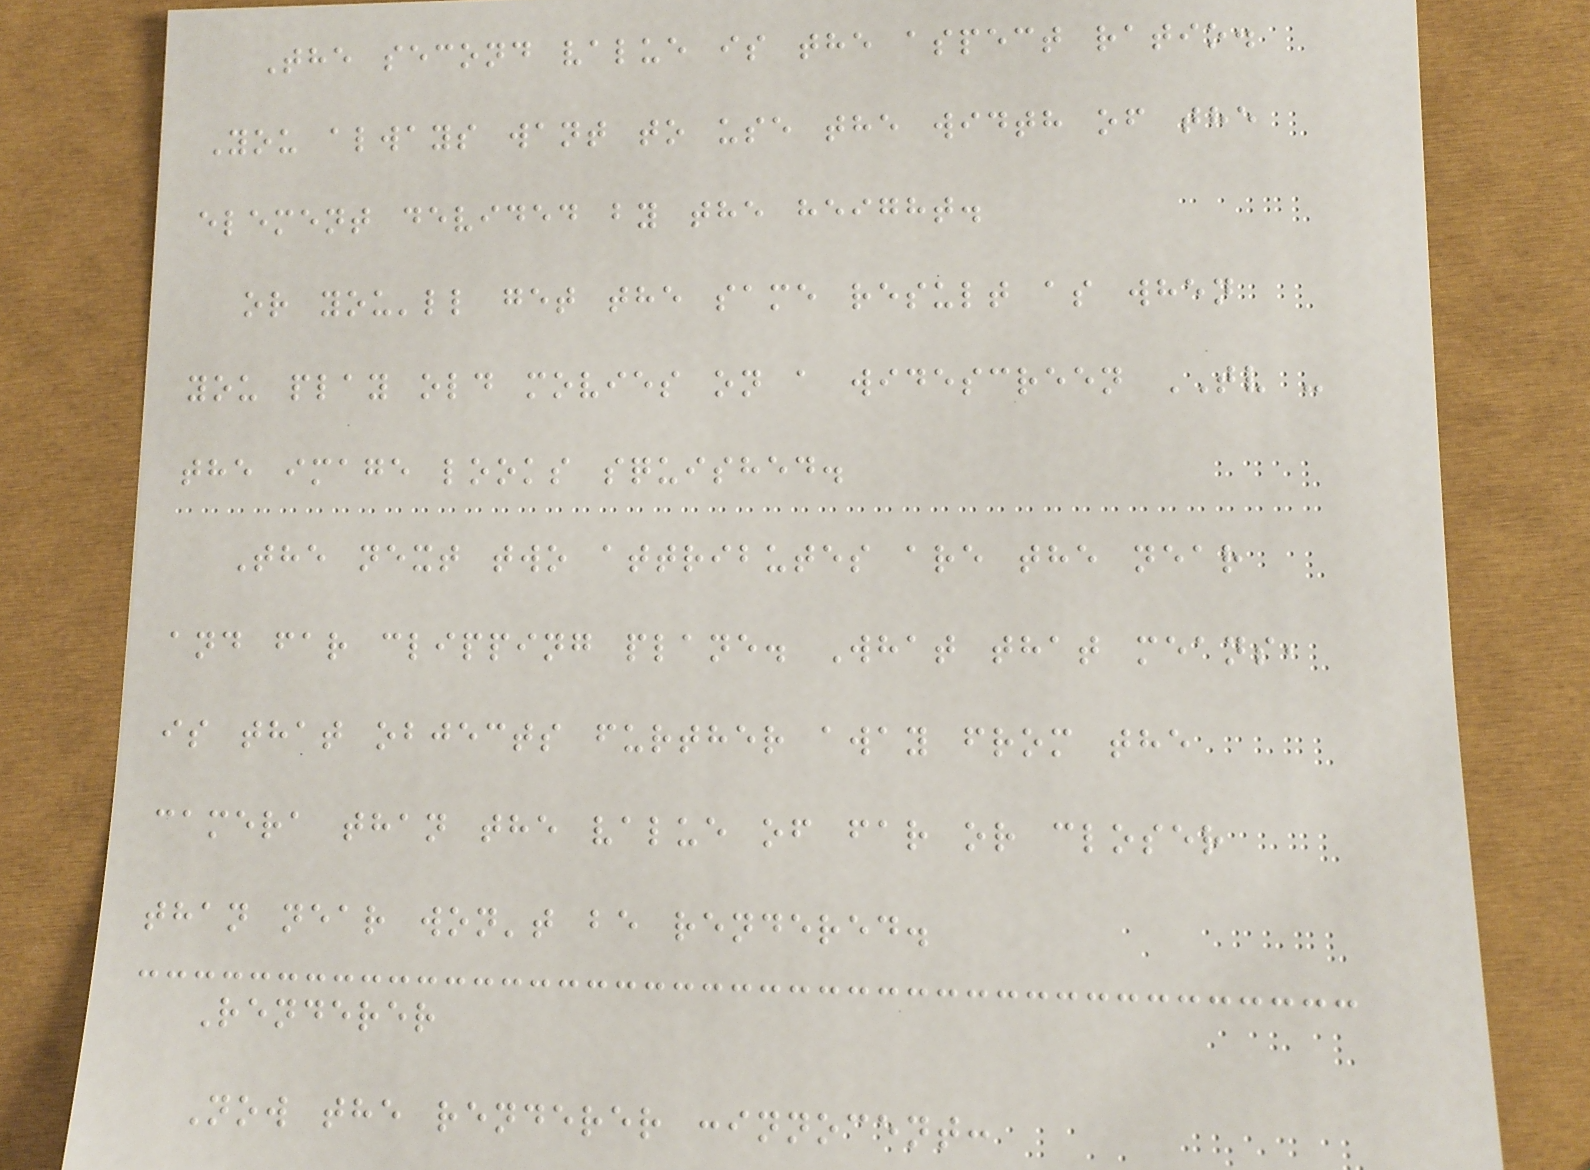The second value is the aspect ratio.
You always want to use the width of the
element devided by the height.
or you'll get the same result as when
you play old movies on a widescreen TV -
the image looks squished.
The next two attributes are the near
and far clipping plane. What that means,
is that objects further away from the
camera than the value of far or closer
than near won't be rendered.
Renderer
Now the renderer :innocent:
